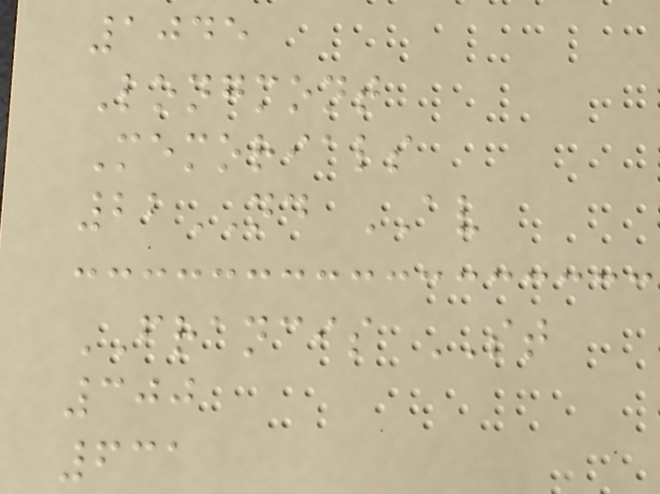1045
Longmont
Memorials
22ND AV
FRANCIS ST
300
631
